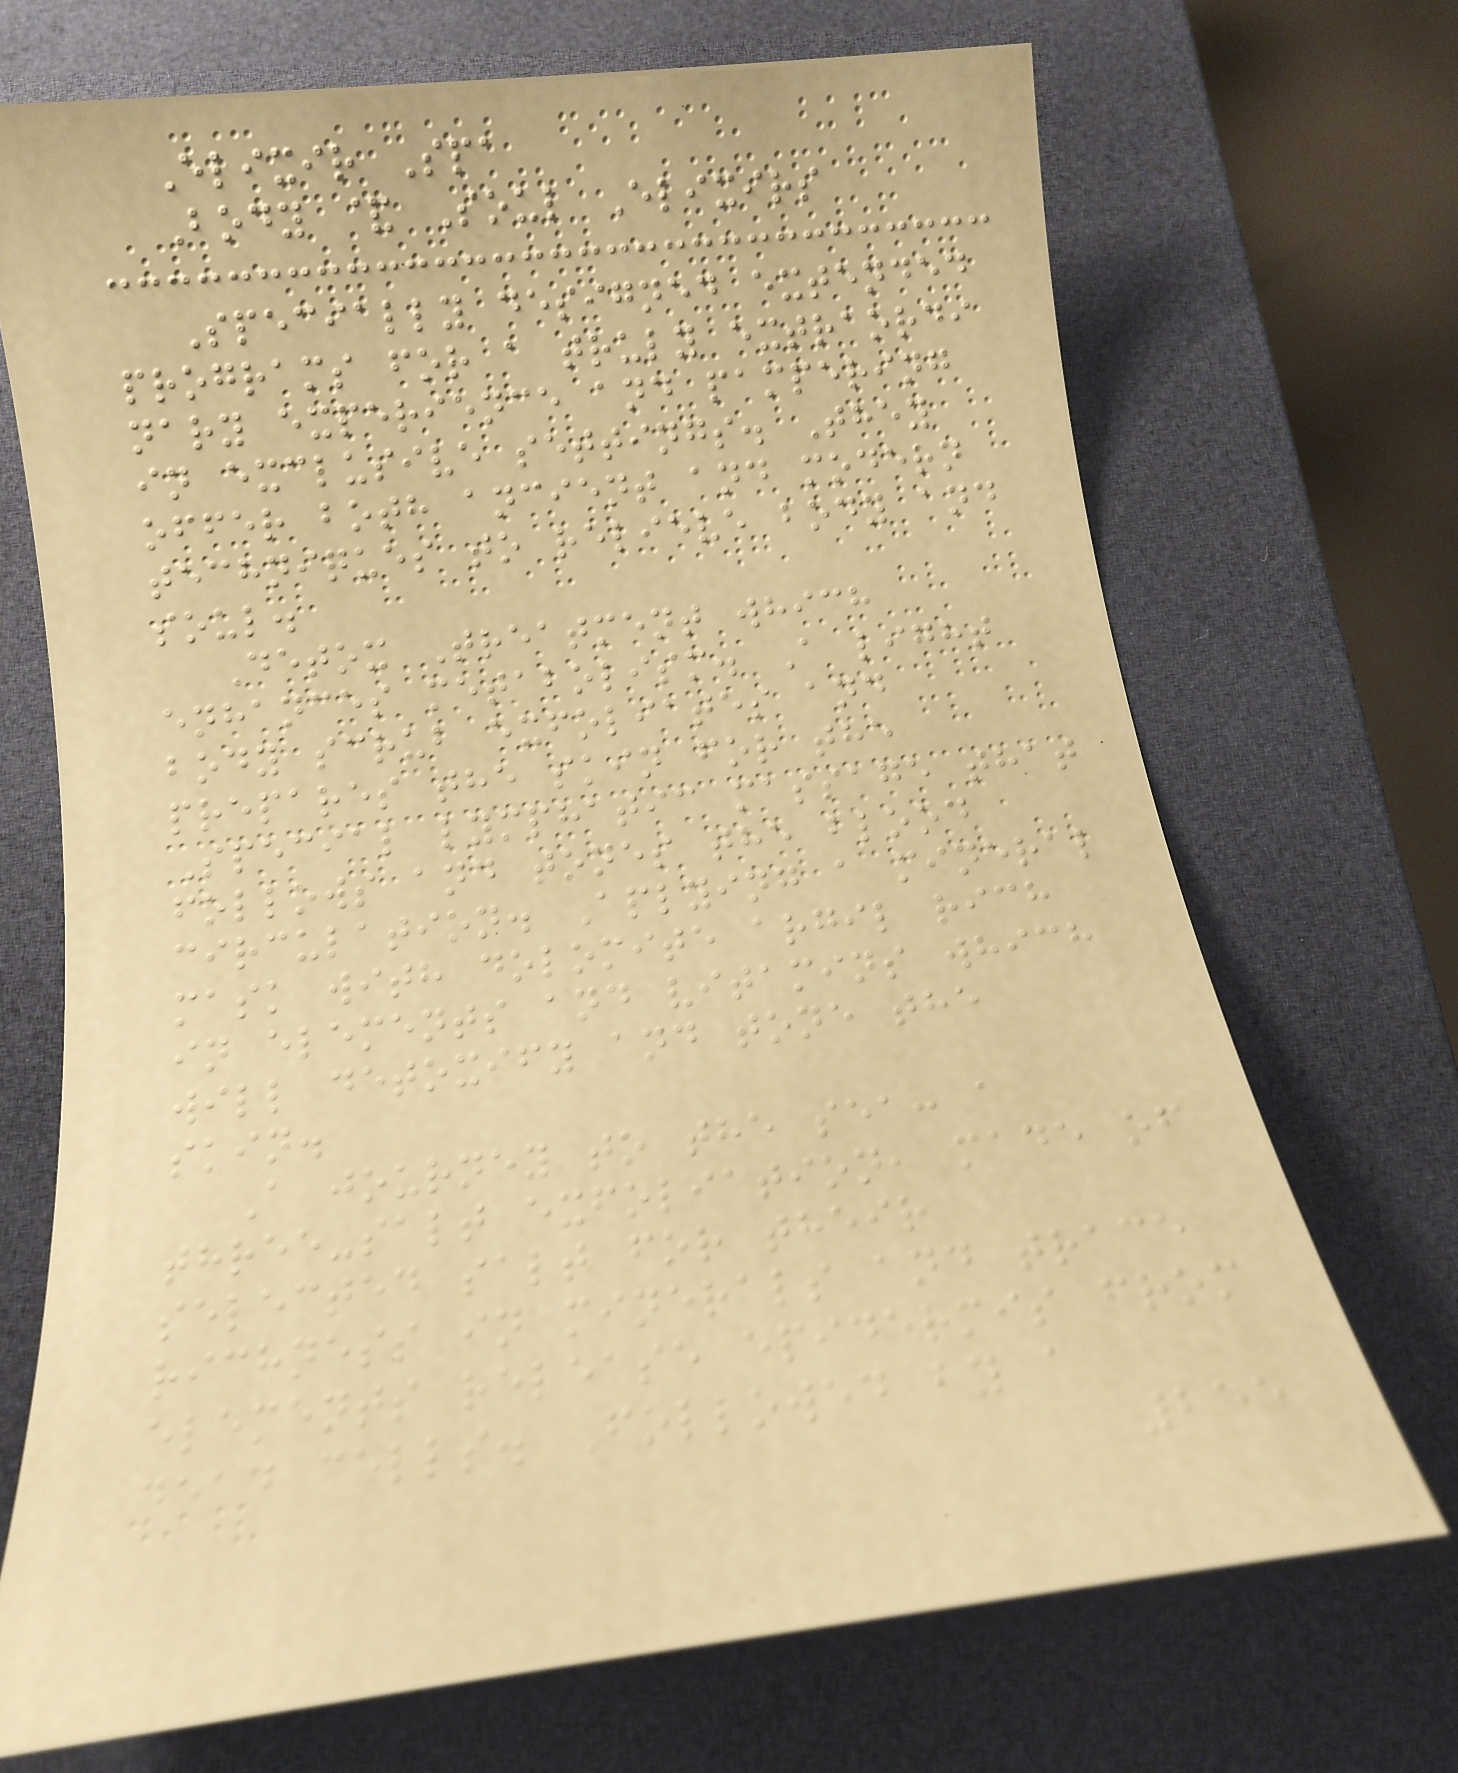Elixir Spa
Body & Soul Elixirs
Specially designed extended
programs for a truly extraordi
nary experience and pampering
in exclusive settings. They
offer both ancient and modern
techniques to relieve body and
soul.
Detox Treatment which
enhances metabolism. A light
body scrub exfoliates and
prepares the skin for the
Special lymphatic massage that
follows and tones the blood
circulation. Aplying a mineral
mask with dolomite argil rich
in elements and vitamins which
will detoxify and tone the
skin.
A journey to the sea: a
three-salt exfoliation, made of
selected salt for their
richness in minerals and trace
elements release epidermis from
dead cells. Followed by a
255
